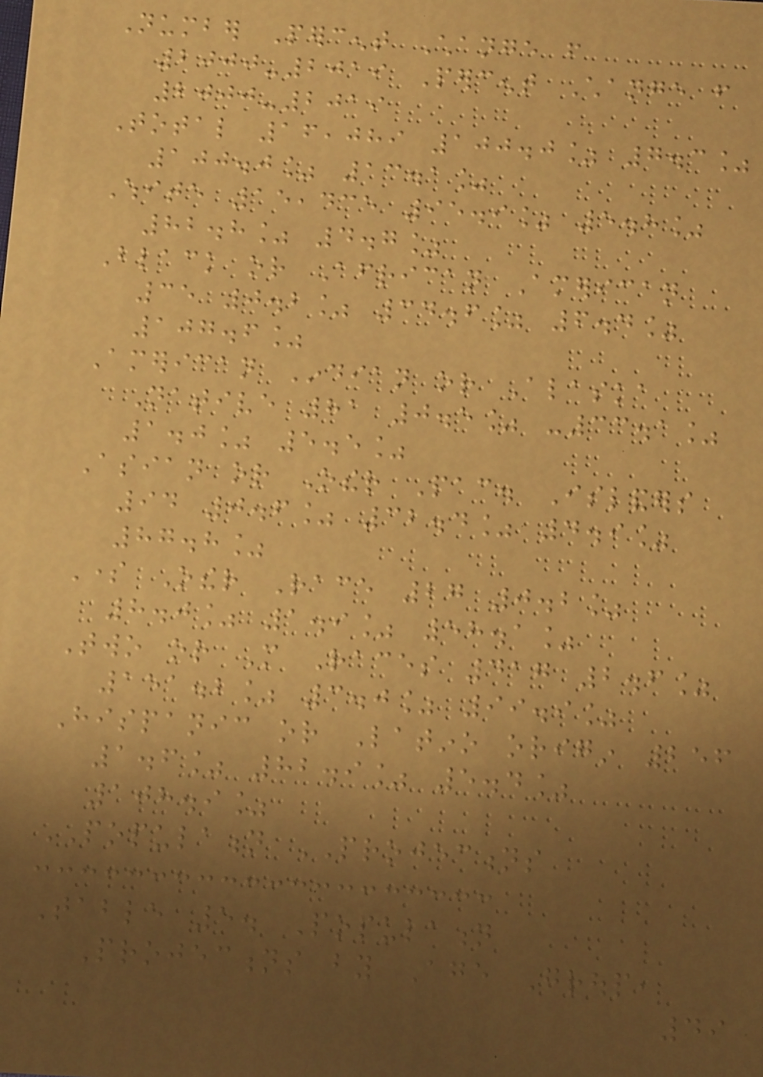Number Percent Change from
2000-2019 Percent Change from
2000-2019
Total 16,089 100.0% 7.3%
100.0% 13.1%
White 15,435 95.9% 5.8%
82.8% 4.7%
Black or African American
35 0.2% 34.6% 6.4%
107.6%
American Indian or Alaska
Native 81 0.5% -33.1%
1.0% 5.5%
Asian or Other Pac. Islanders
94 0.6% 32.4% 4.9%
87.8%
Some Other Race 27 0.2%
8.0% 1.9% 58.1%
Two or More Races 417 2.6%
151.2% 3.0% 99.9%
Hispanic or Latino origin 256
1.6% 82.9% 5.4%
108.9%
POPULATION PROJECTIONS
Table 5. Population
Projections by Age Group,
49
